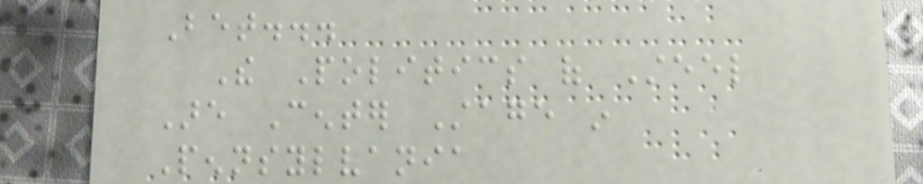Bet...
The Politics of Steel
Are Center Stage in
Pennsylvania
